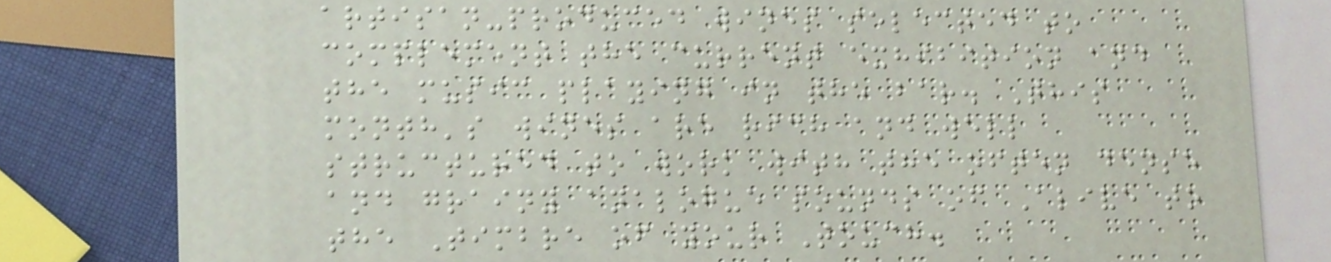artisan-produced wines selected to
complement the current exhibition and
the music playing in the bar. This
month's wines are rich and well
structured to work with the often dense
and grainy analogue sounds of Alive to
the Timbre of your Touch.
